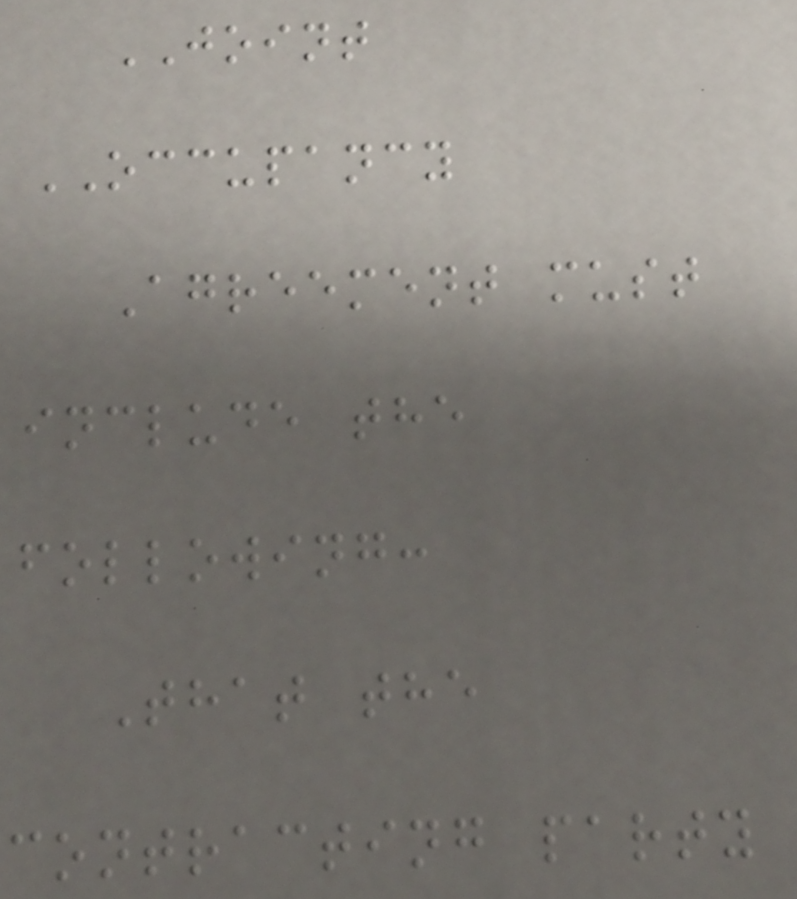JOINT
OCCUPANCY
Agreement must
include the
following:
That the
contracting party
